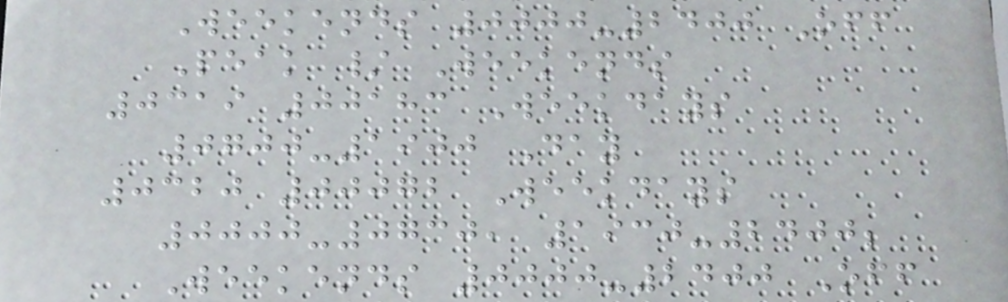Weekends 0000-2400 Off
Peak / Weekends
0319 00183 Weekdays
0700-1900 Day
0320 00072 Weekdays
0000-0730, 1930-2400;
Weekends 0000-2400 Off
